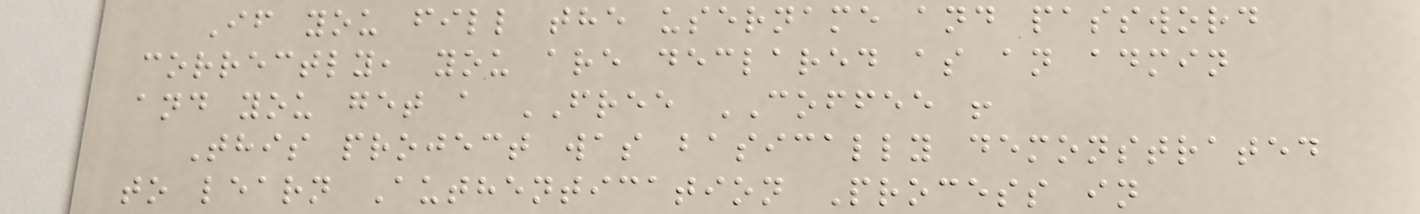If you fill the username and password
correctly, you are declared as an admin
and you get a FREE COFFEE !
This project was basically demonstrated
to learn Authentication Process in
